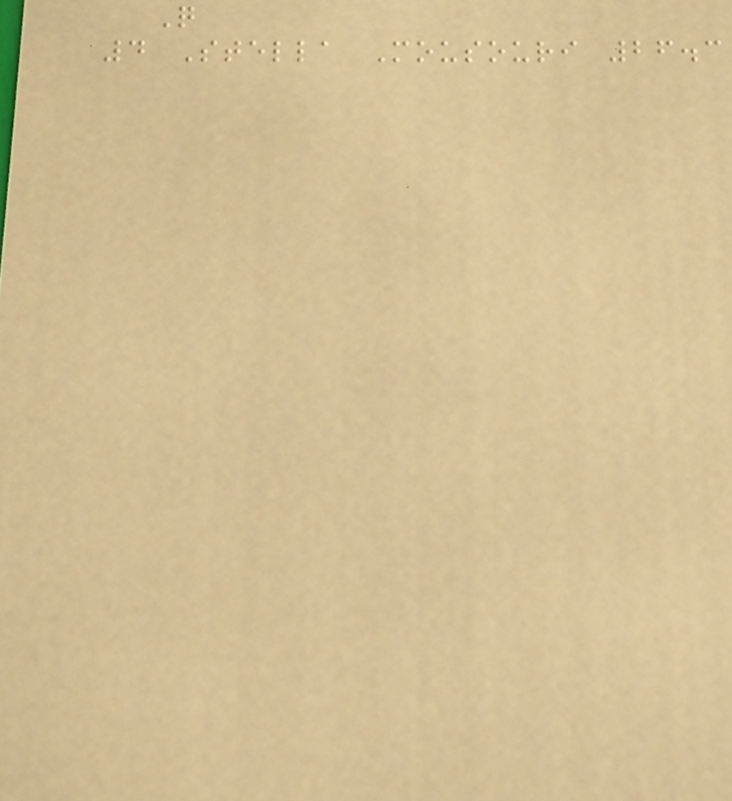Q
4 Stella Mousouri 26.3
